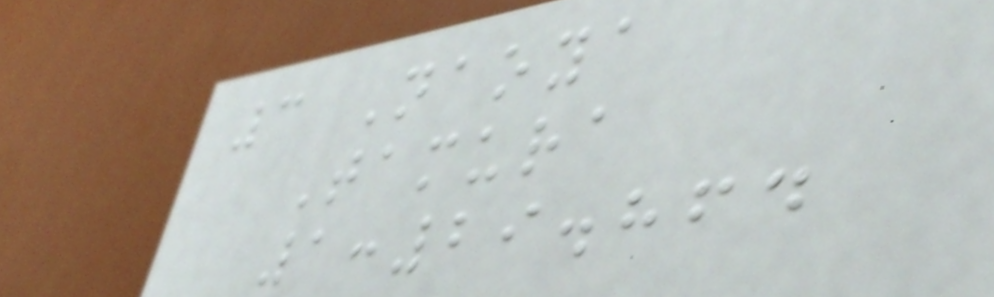3 Naoya
Tamura
1:29.864
